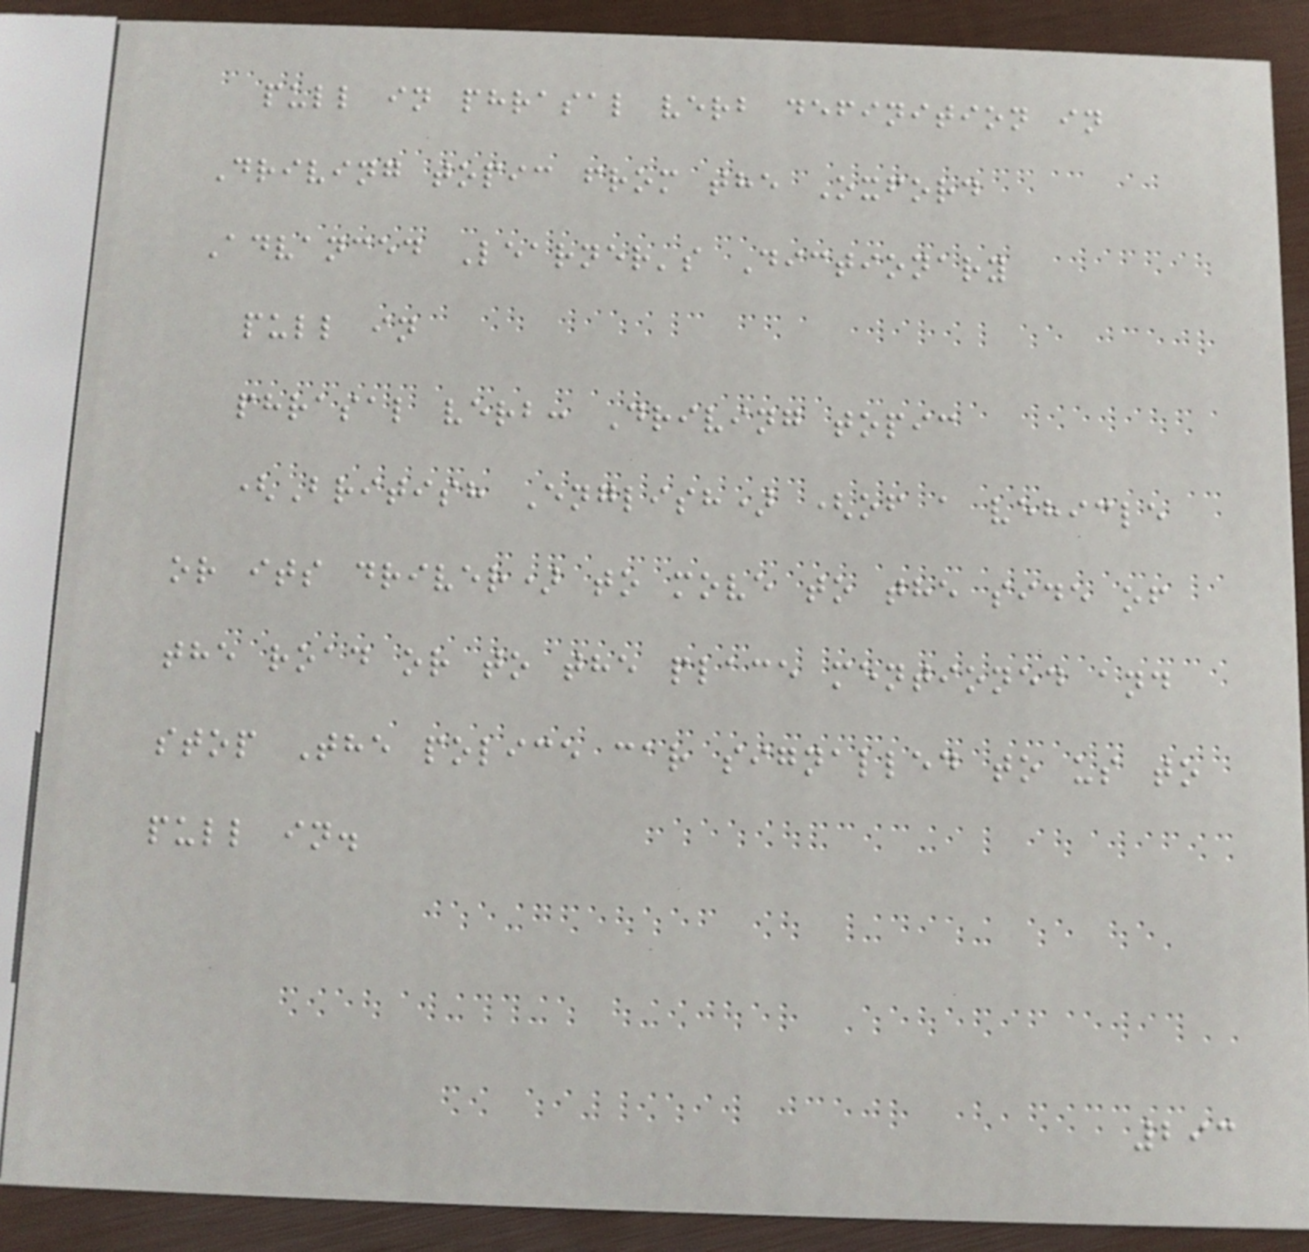pull in phrasal verb definition in
Driving topic from the Oxford
Advanced Learner's Dictionary
pull in
phrasal verb: Driving topic
(British English) (of a vehicle
or its driver) to move to the side of
the road or to the place mentioned and
stop The police car signalled to us to
pull in.
293
